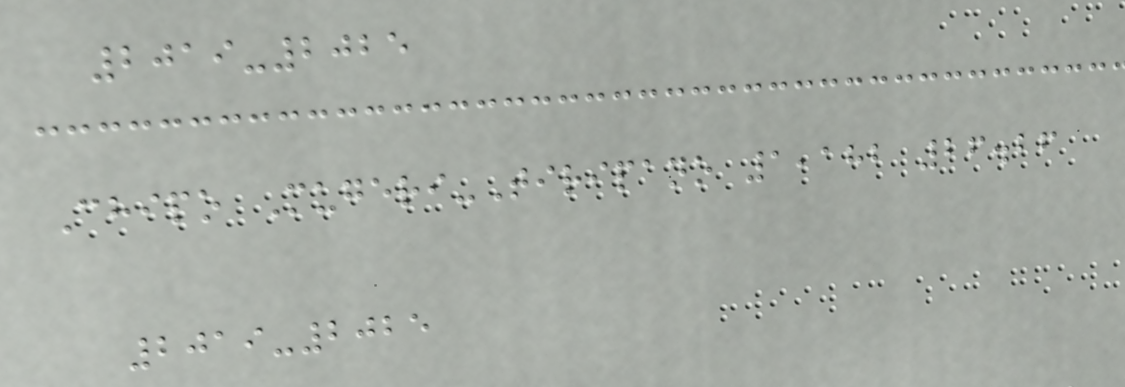2019-2025
Chipo Mugeri-Tiripano 1,182 26.26
2019-2025
